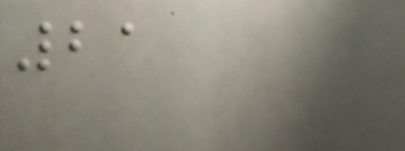21
